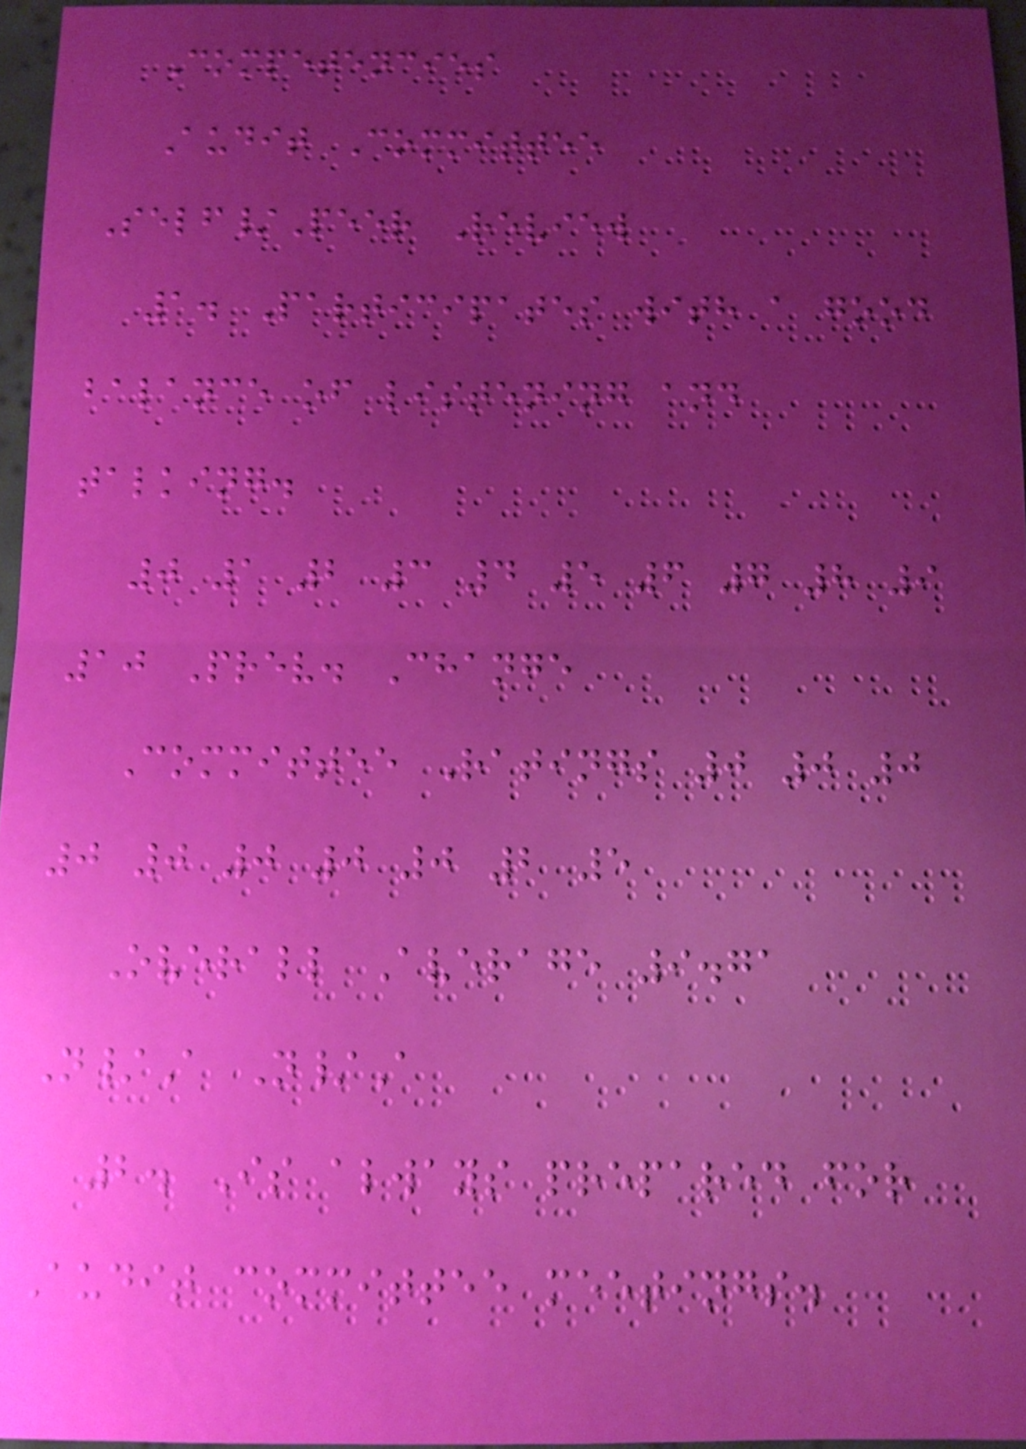Competencies
Audit Committee
Self/Peer Review
1. Participates with a good
balance of listening and
talking.
0 1 2 3 4 5 6 7 8 9
10 Prev. Change
Committee Ratings 0 0 0
0 0 0 0 0 2 5
Overall Average 9.71
N/A N/A
2. Is always prepared for
Audit committee meetings.
